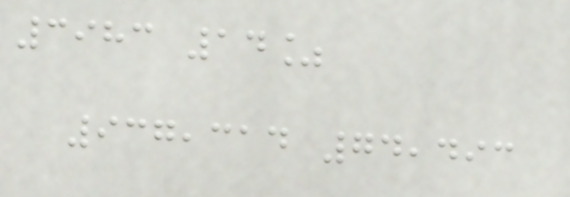3983 14%
937,314 74,493
